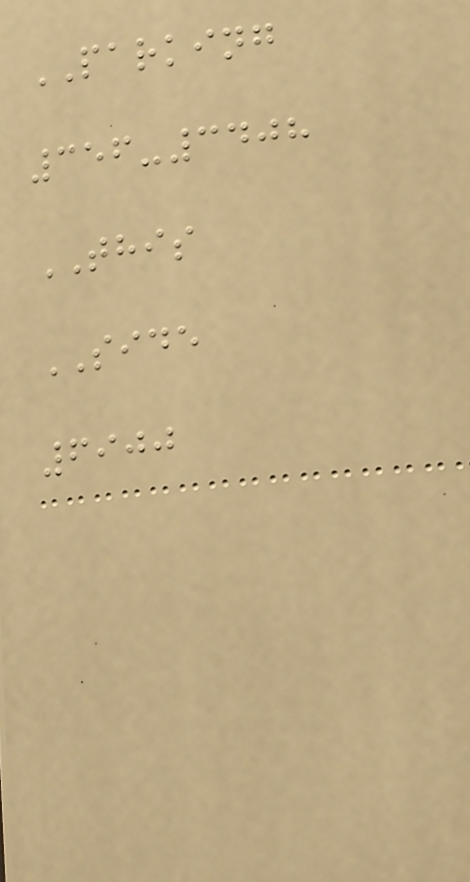PARKING
356-3408
THIS
SIDE
6900
